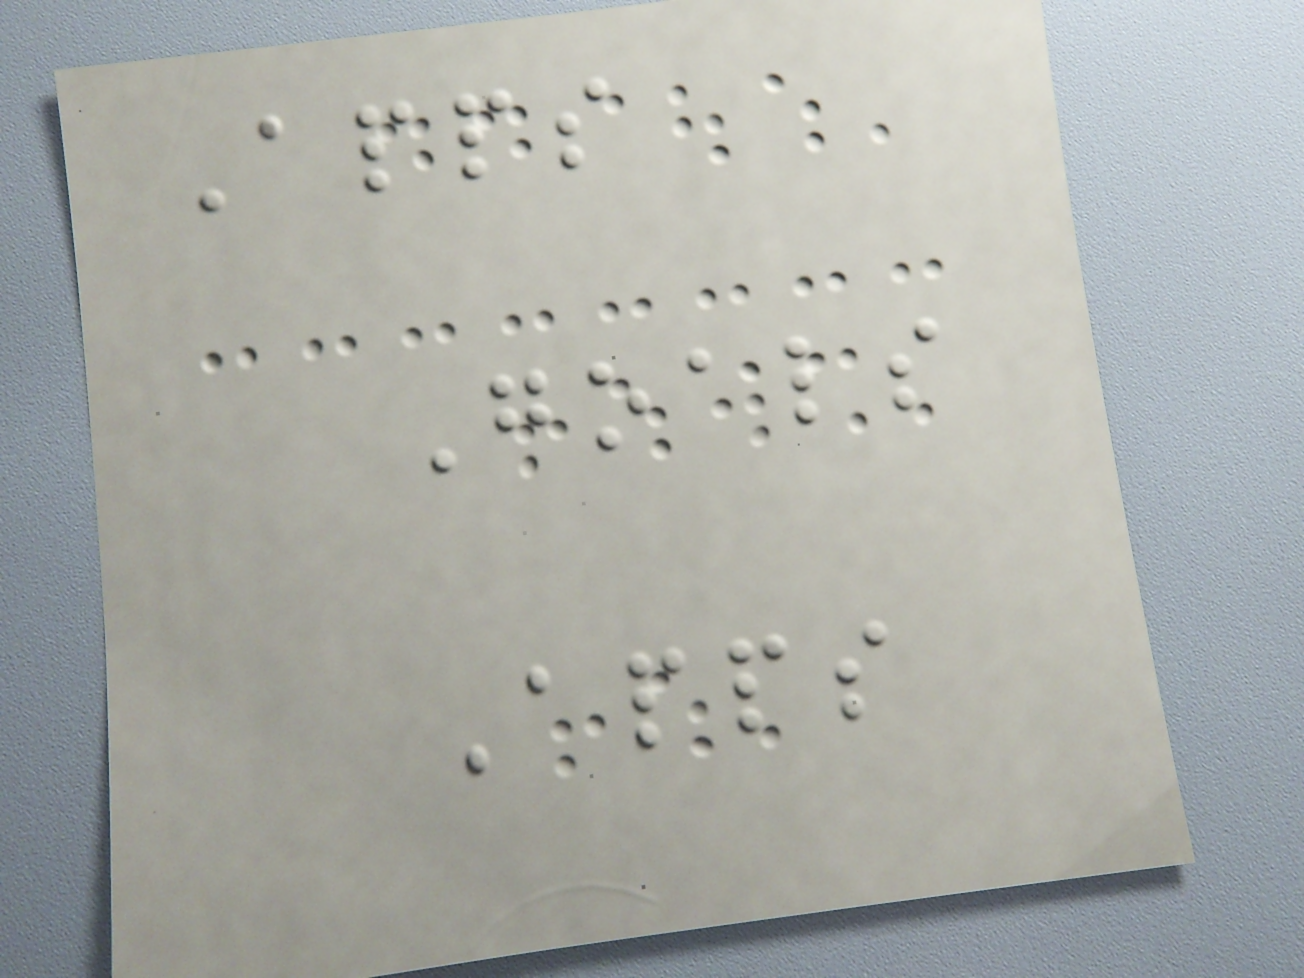Apps
Goals
Apps
